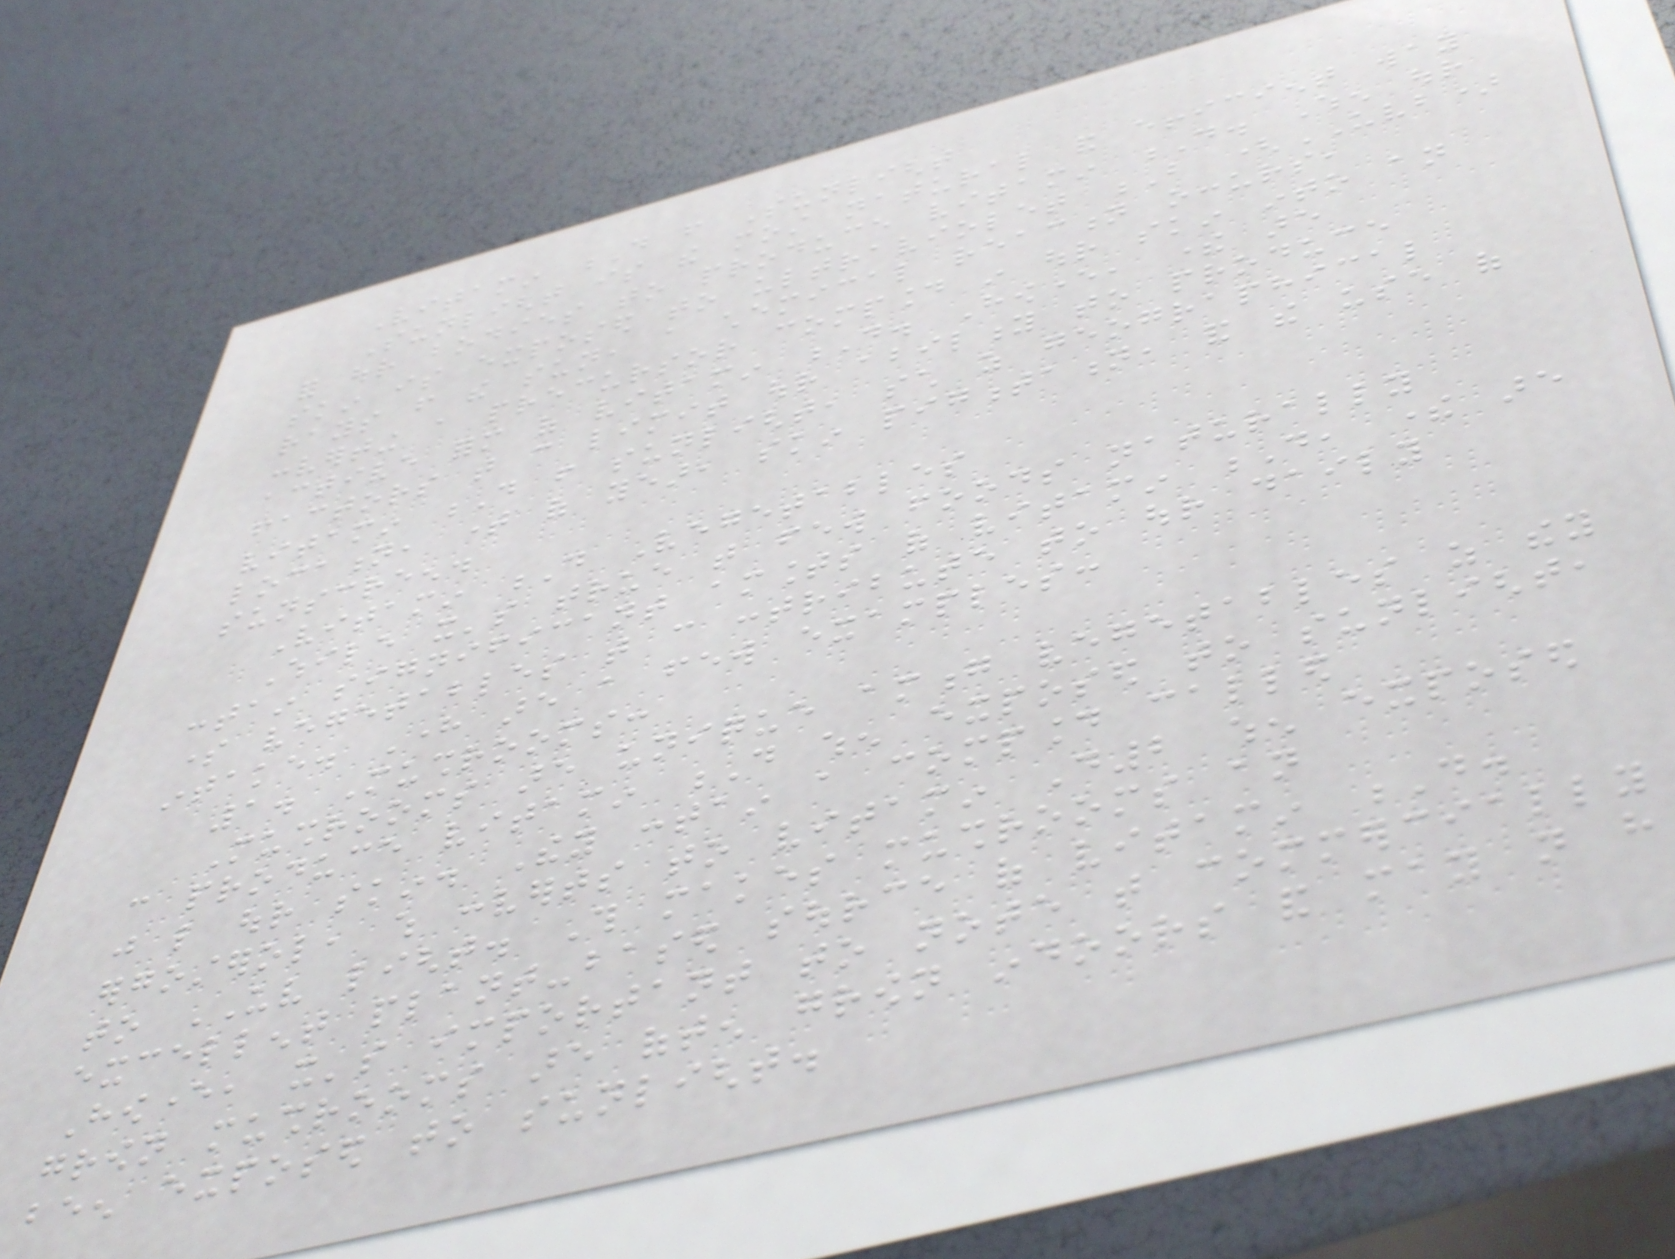Vitamin D from Sunlight
Sunlight is the most natural and efficient way
for our bodies to produce vitamin D. When our
skin is exposed to ultraviolet B (UVB)
rays from the sun, a chemical reaction occurs,
converting a precursor compound in our skin into an
active form of vitamin D. However, there are
factors that can limit our ability to produce
vitamin D from sunlight, such as geographical
location, time of year, skin pigmentation, and the use of
sunscreen.
Vitamin D Vegetables
While it's true that few foods naturally
contain significant amounts of vitamin D, there are
some vegetables that can contribute to our daily
intake. Here are a few examples:
1. Mushrooms:
Mushrooms are unique among vegetables as they
can produce vitamin D when exposed to sunlight,
just like our skin. They contain a compound called
ergosterol, which converts to vitamin D2 when exposed
to UV light. This makes mushrooms an
excellent plant-based source of vitamin D.
However, it's important to note that commercially
grown mushrooms are often grown indoors and may not have
been exposed to sunlight.
